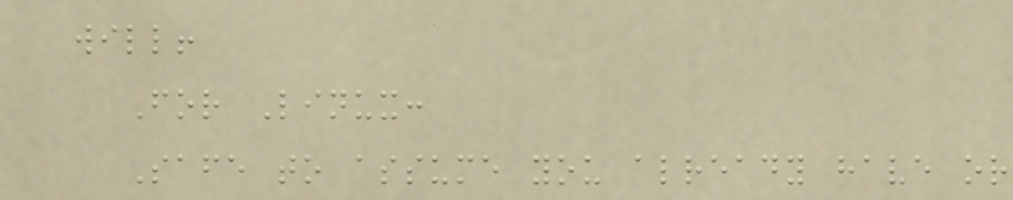will!
For Linux:
Safe to assume you already have or
